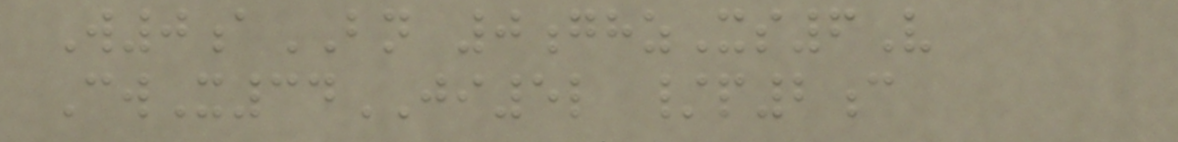W0aBN 0ghzXs6V
CwX34JI5l /p2c
